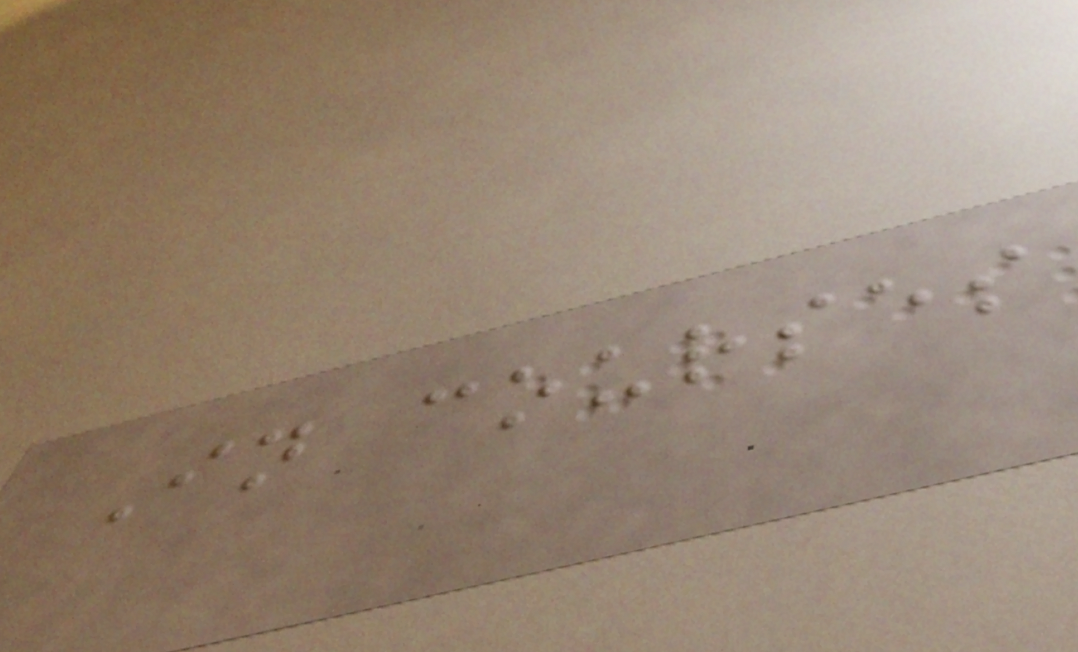In courses
